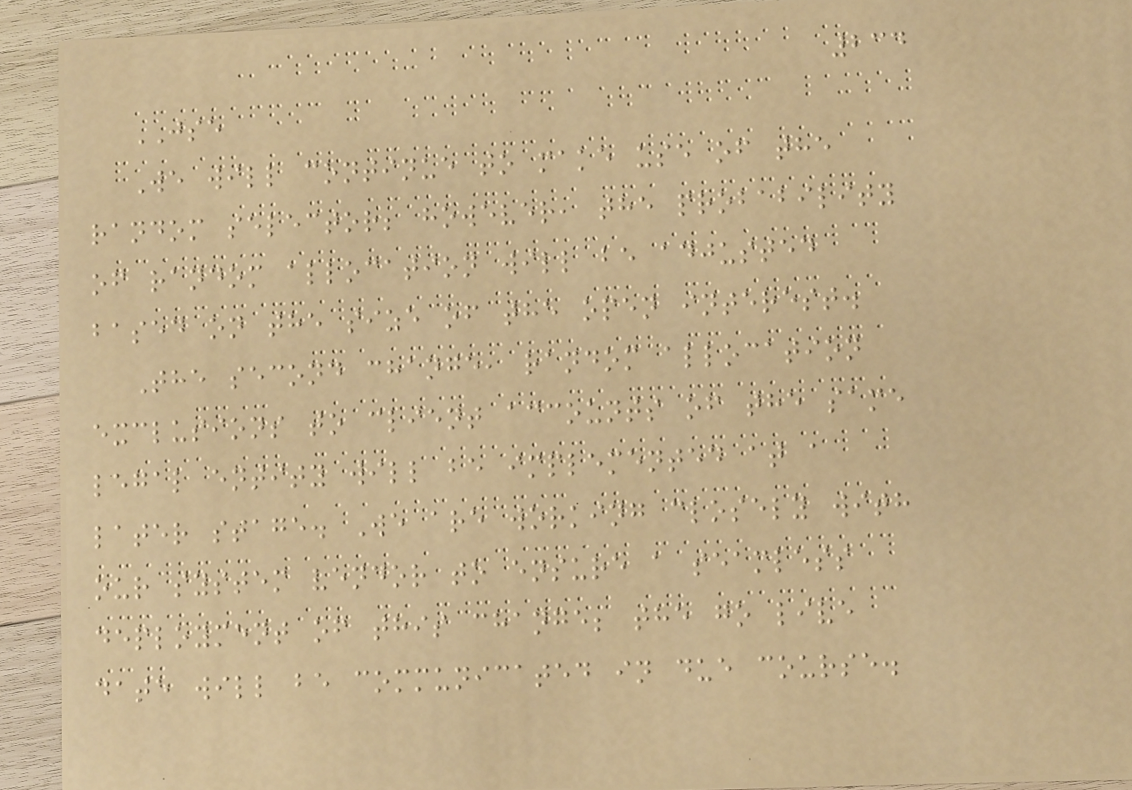234
JSE
We will continue to make use of the
random selector; however, the probability
of random allocation will be adjusted
based on the size of the open interest.
The second change, random allocation
exclusions to client accounts of the same
legal entity will be implemented at a
later stage. We are working closely with
our system vendor to ensure a seamless
deployment of this change; the go live
date will be communicated in due course.
